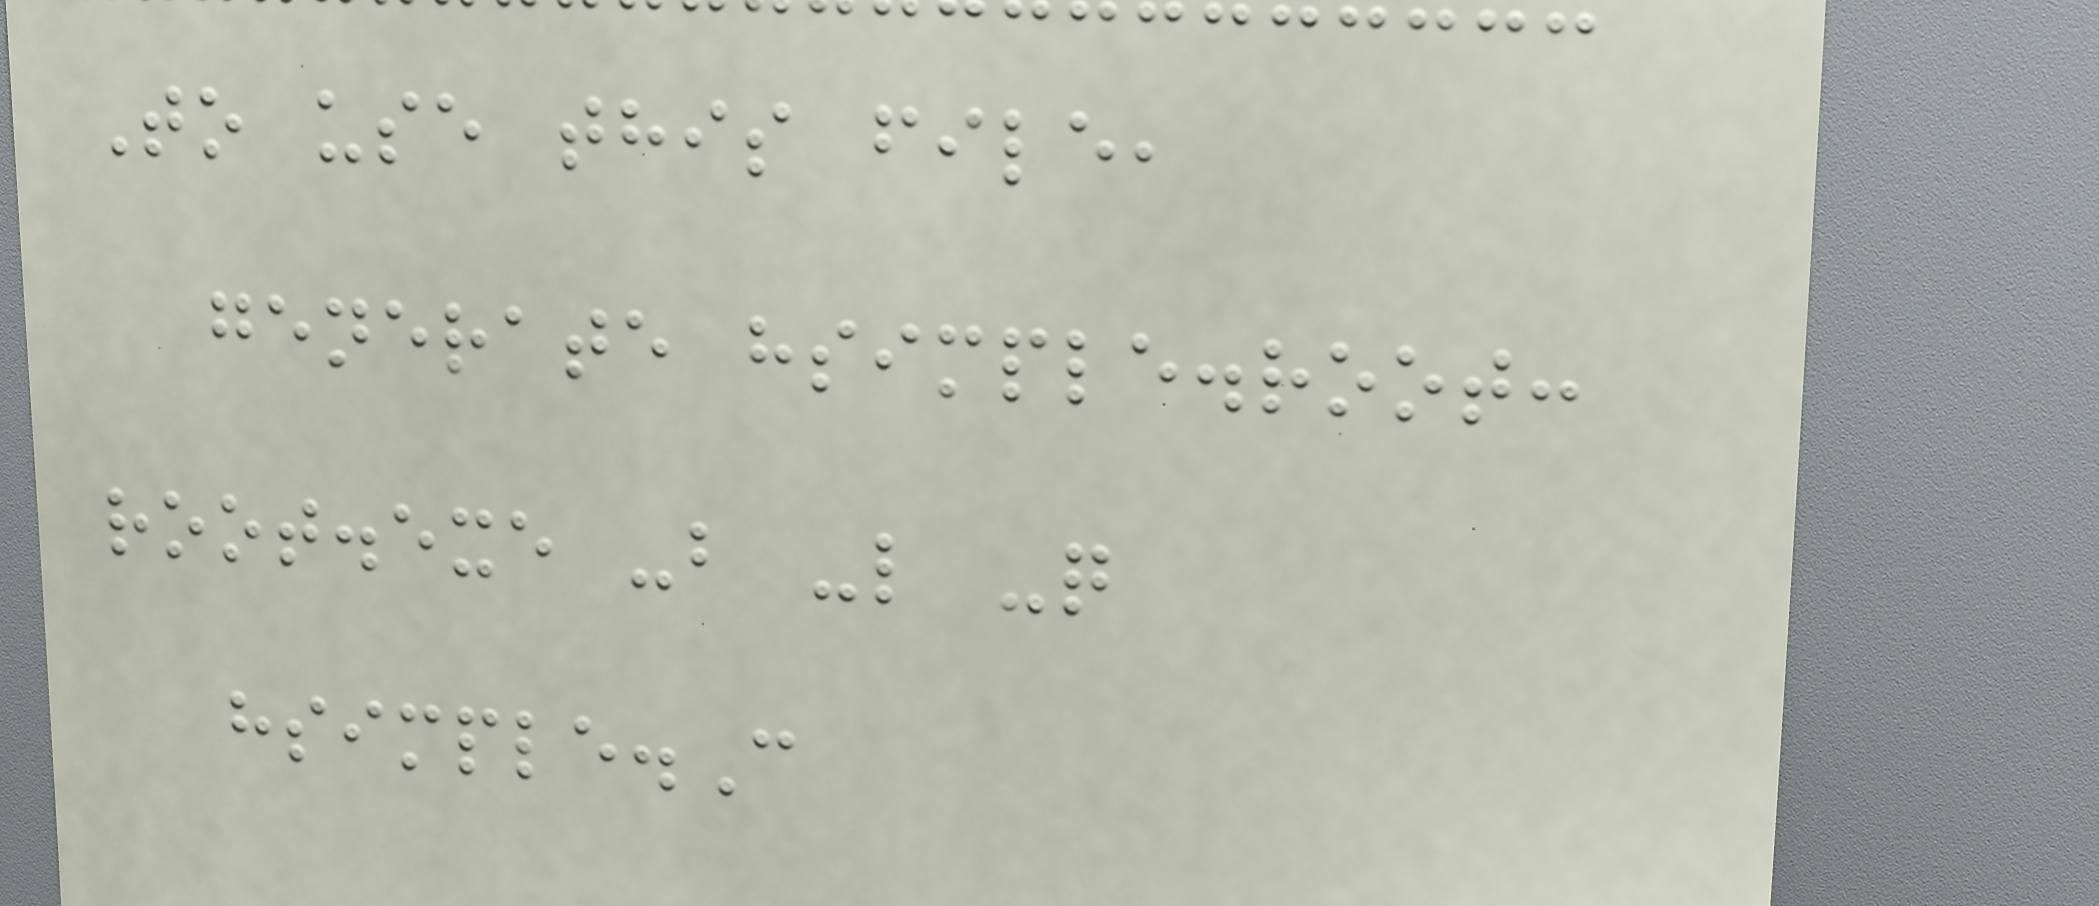To use this file,
generate hsimple.root:
root.exe -b -l -q
hsimple.C
